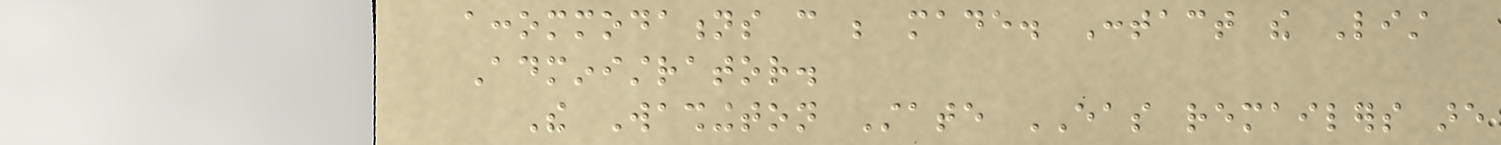accommodations can be made. Contact the List
Administrator.
The Washington State EAS remailers are
